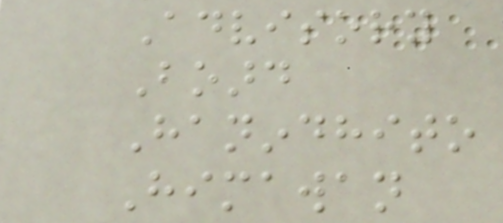Advisory
Board
Hanindhito
Himawan
